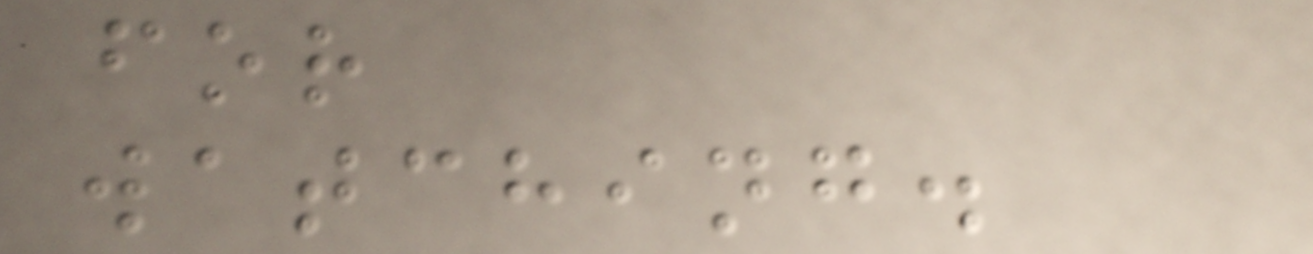for
watching.
